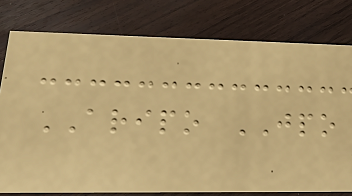ARIPO JPO
